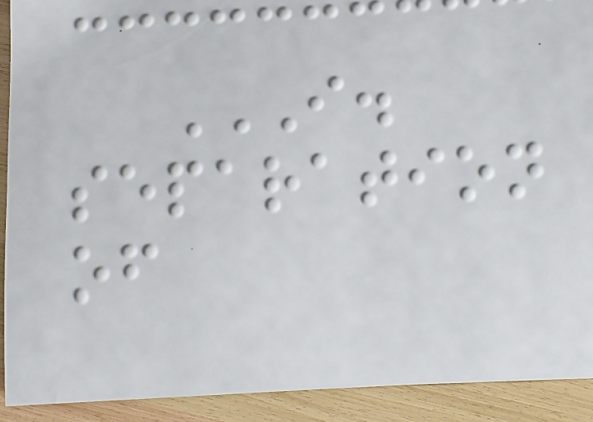I.
SEPARATION
OF
